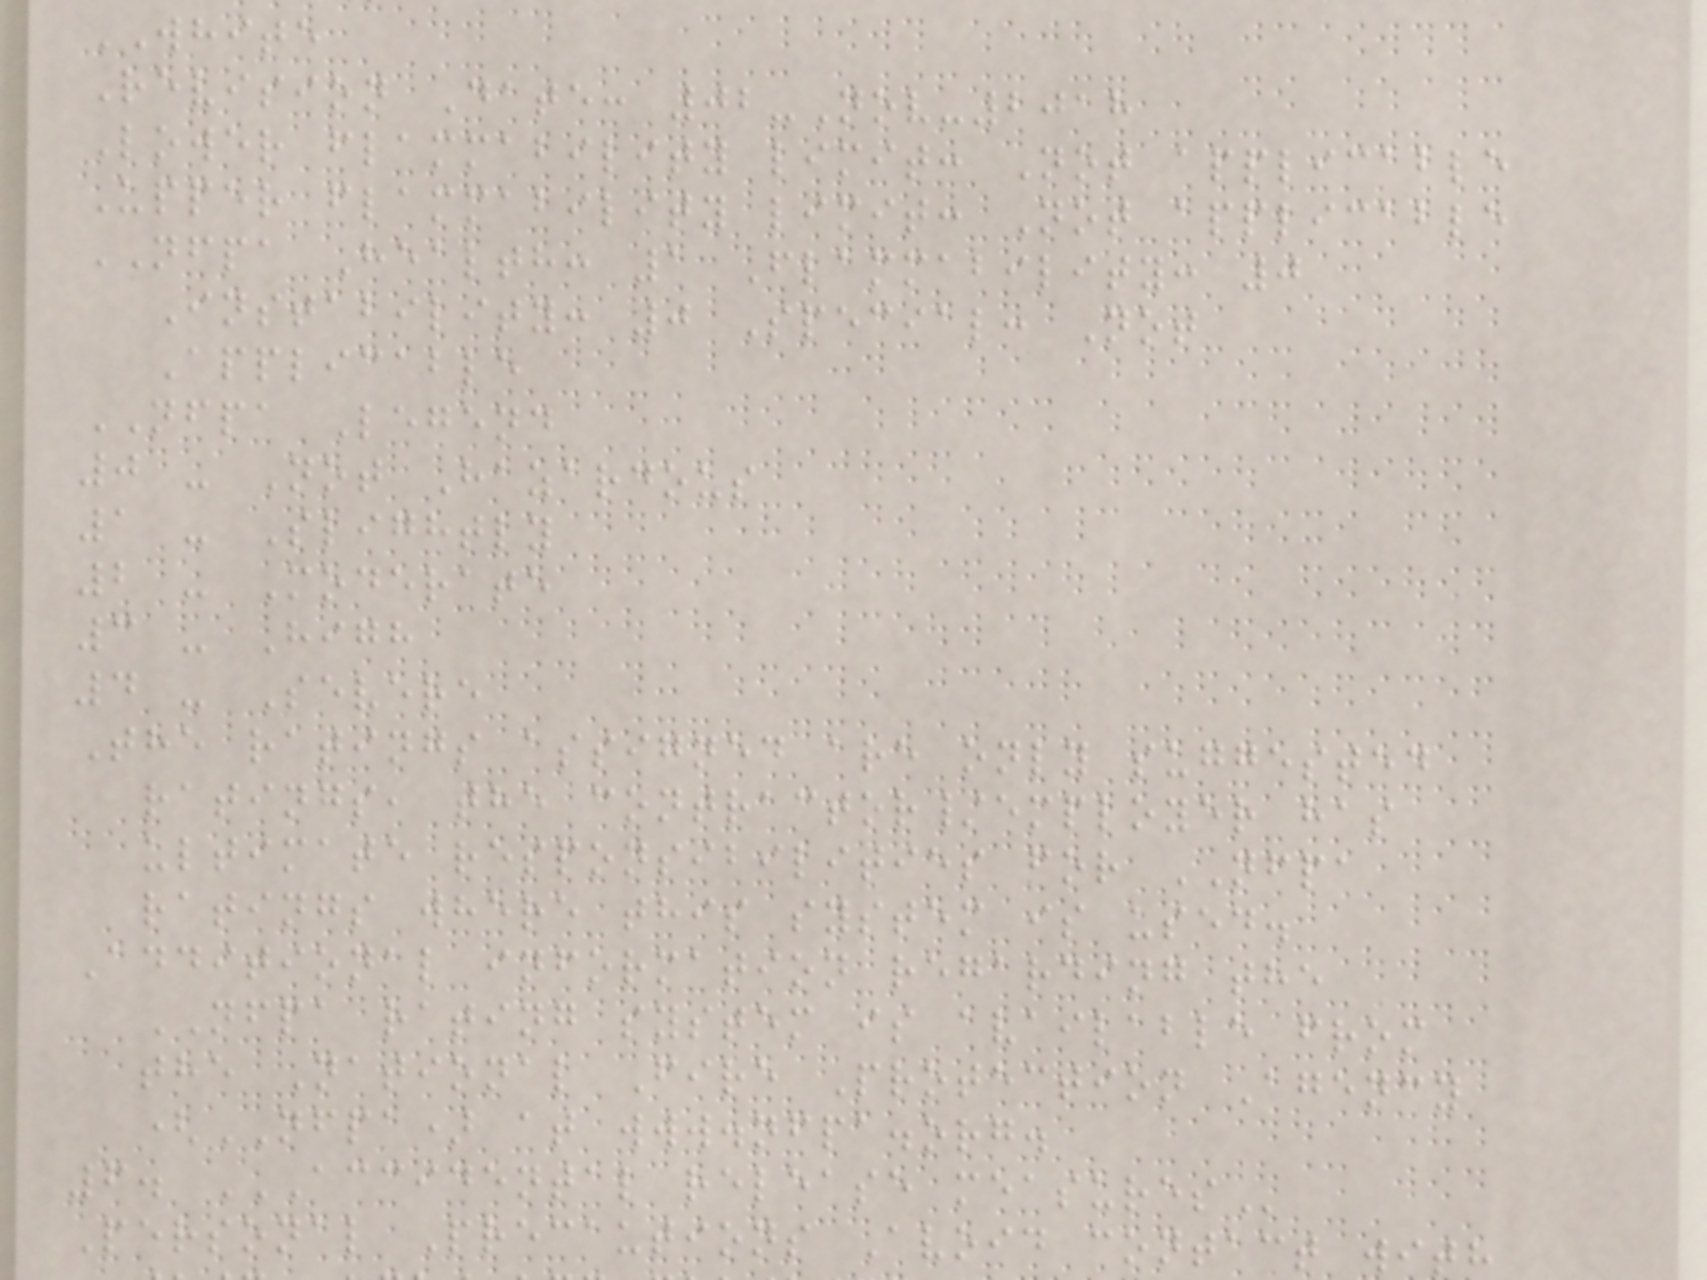WHITE
Revision Date: 02-Nov-2018
Lower flammability limit: Not applicable
Upper flammability limit: Not applicable
NFPA Health: 1 Flammability: 0
Instability: 0 Special: Not
Applicable
NFPA Legend
0 - Not Hazardous
1 - Slightly
2 - Moderate
3 - High
4 - Severe
The ratings assigned are only suggested
ratings, the contractor/employer has
ultimate responsibilities for NFPA
ratings where this system is used.
Additional information regarding the
NFPA rating system is available from
the National Fire Protection Agency
(NFPA) at www.nfpa.org.
6. ACCIDENTAL RELEASE MEASURES
Personal Precautions Avoid contact with
